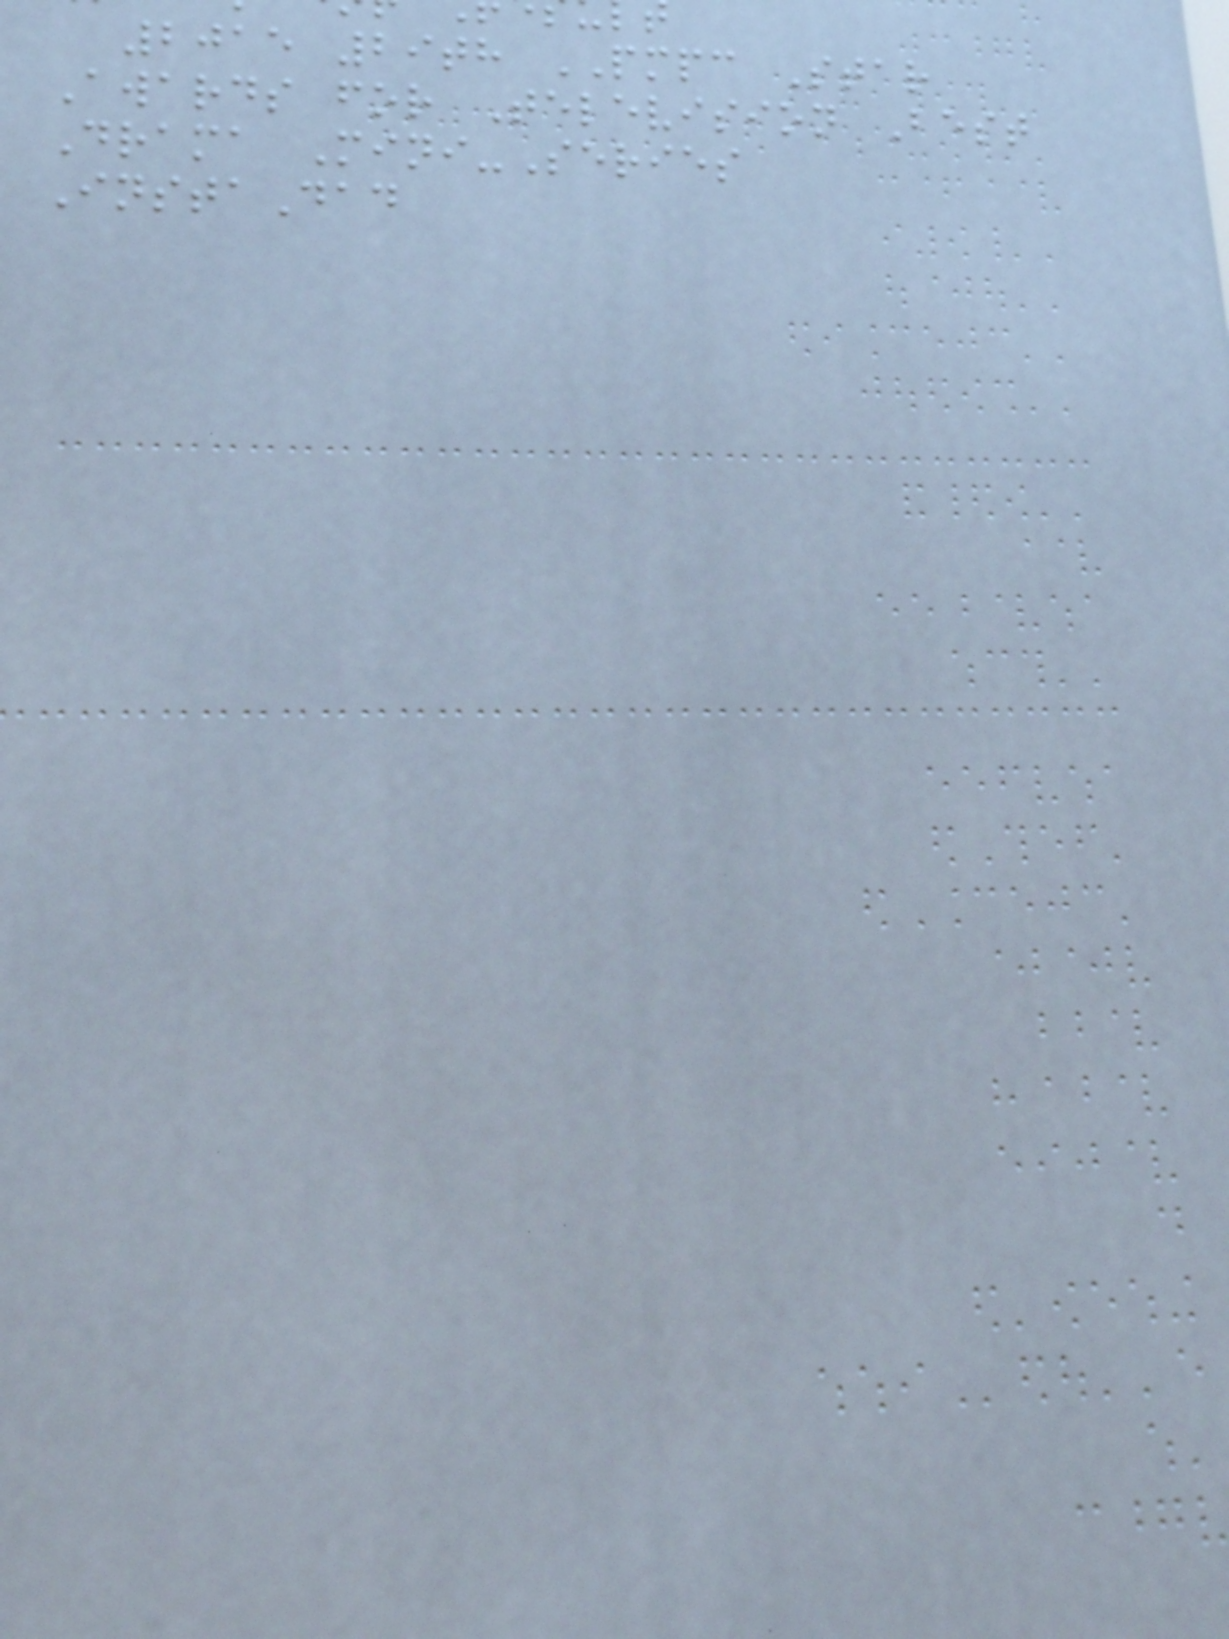2015 29th PMPC Star
Awards for Television Best
Drama Mini-Series
InstaDad
